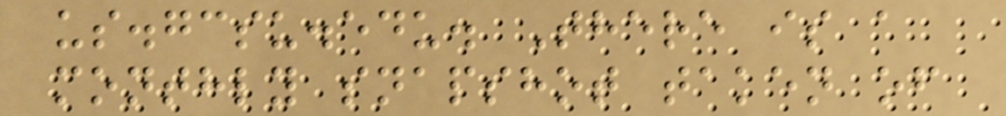us.gcsu.edu. There is a
monthly snapshot taken of
